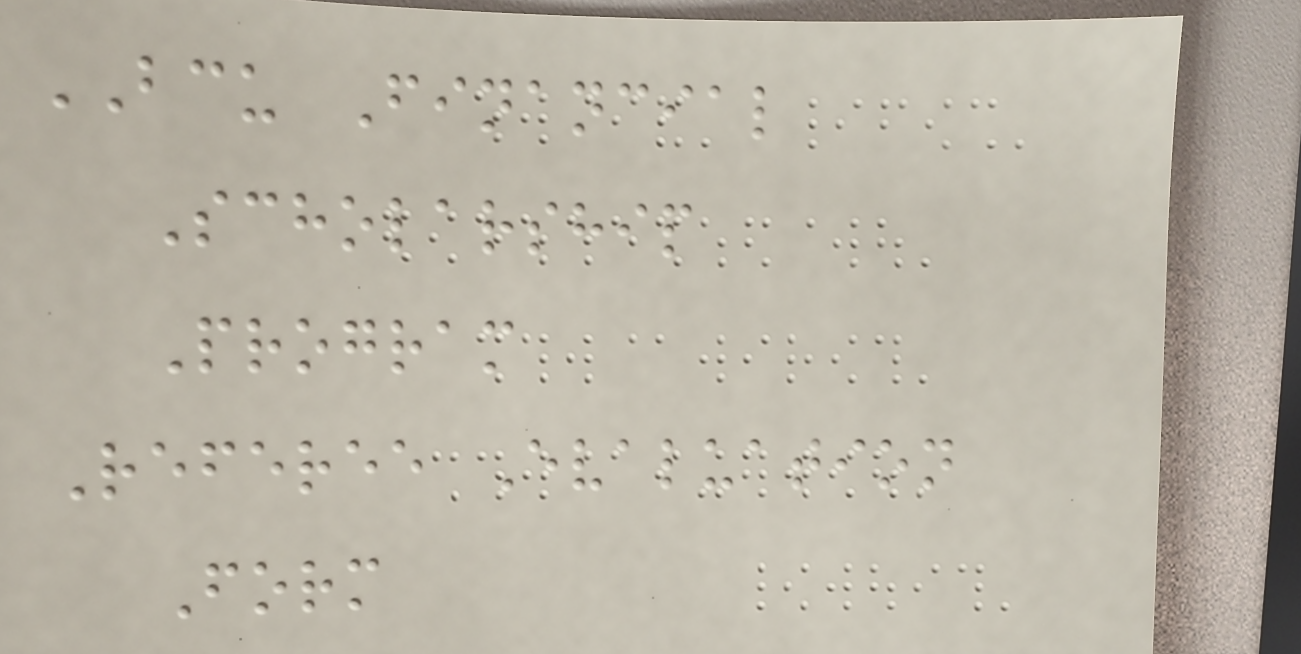BCU Financial
Scholarship
Program
Referee Evaluation
Form
